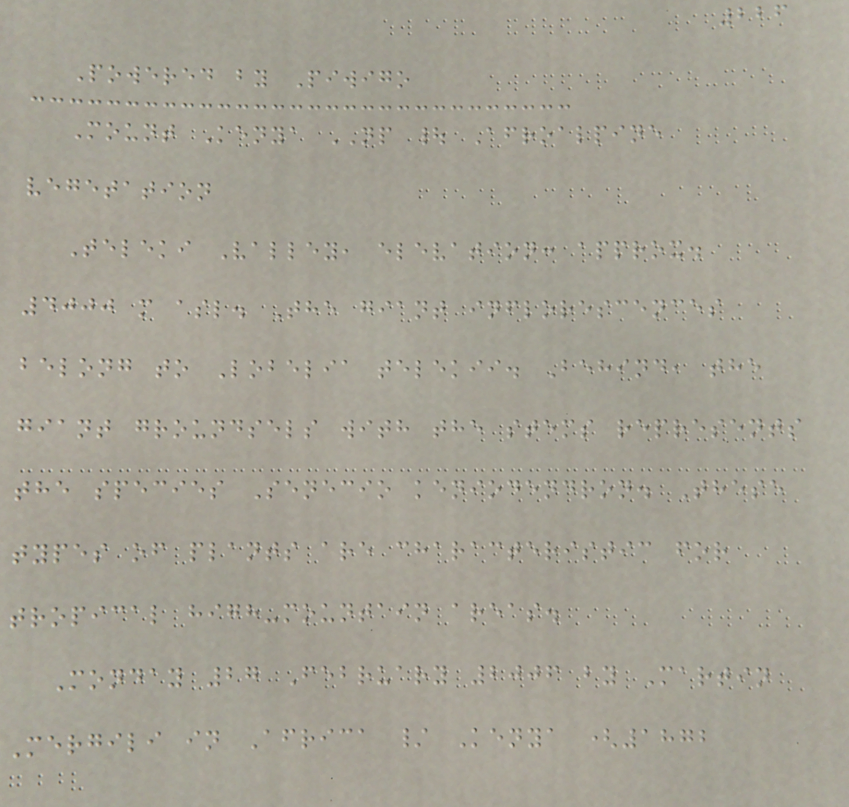226
Powered by Piwigo
Mount Kenya NP | Afroalpine
vegetation
Teleki Valley, elevation: approx.
4000 m asl. The giant inflorescences
belong to Lobelia telekii. Behind, the
giant groundsels with the stems represents
the species Senecio keniodendron. These
types of plants are characteristic for
tropical high-mountain areas.
Monday 27 February 2006 by Martin
Mergili in Africa / Kenya (1872
